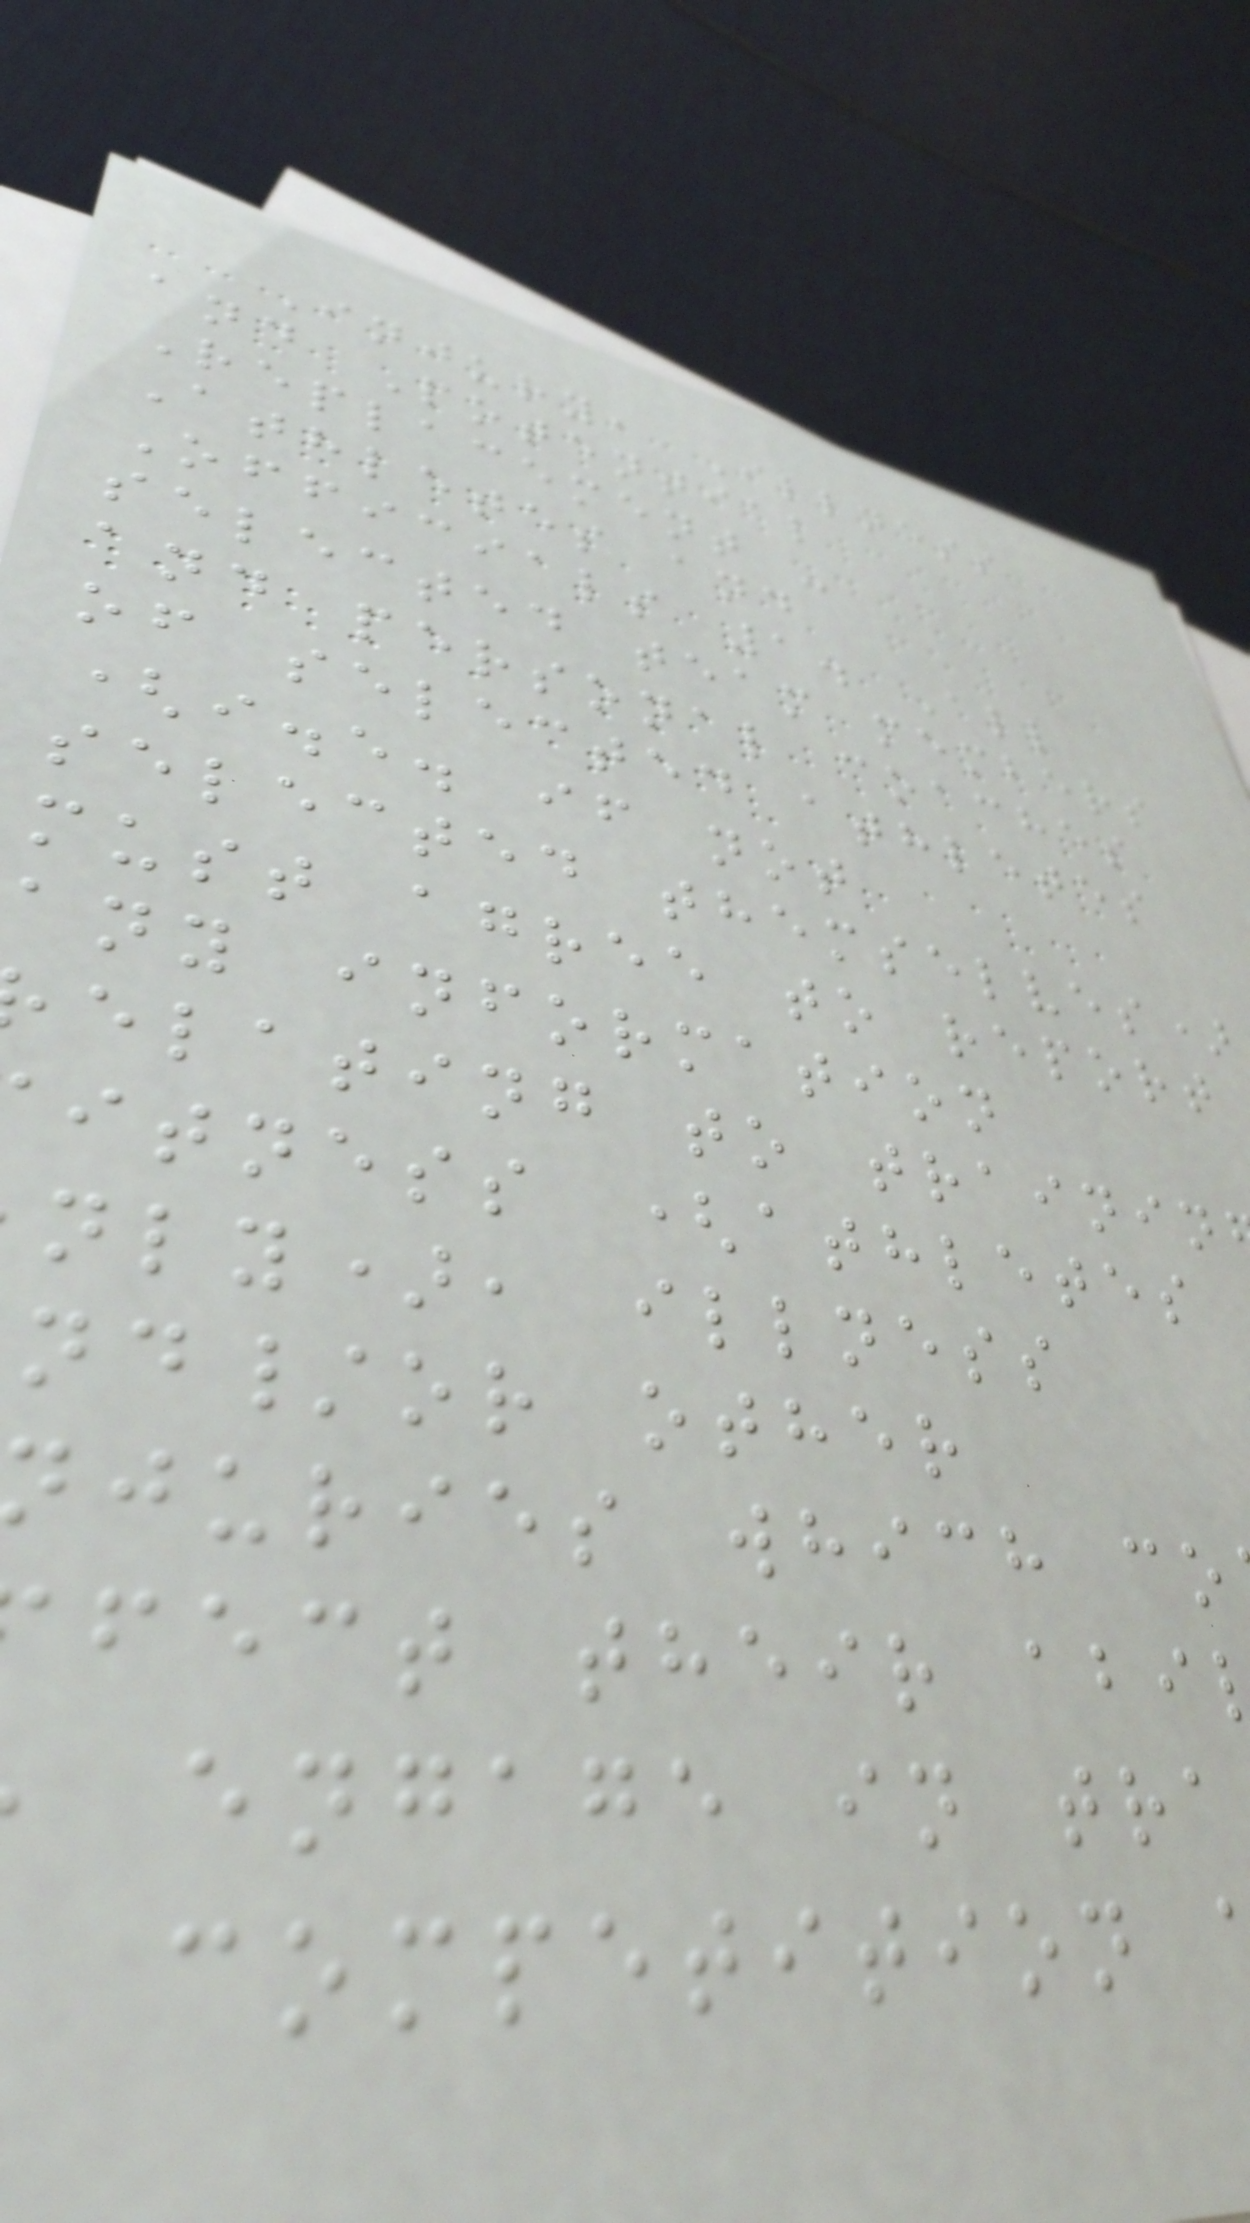Injury, Illness
and Potential
Replacement -
Athletes and
Officials 1. All
selected team members
and personal coaches
of selected athletes
(i.e. if not
selected themselves)
must agree to report
any information
elating to trainin
itness (athletes
nly), illness
nd/or other
juries which co
fect their abi
engage in tra
competition
